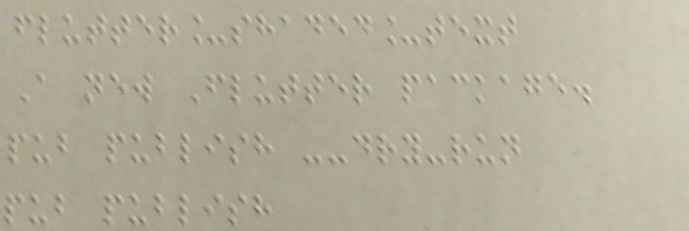flutter_shaded_text
A new Flutter package.
pub publish --dry-run
pub publish
